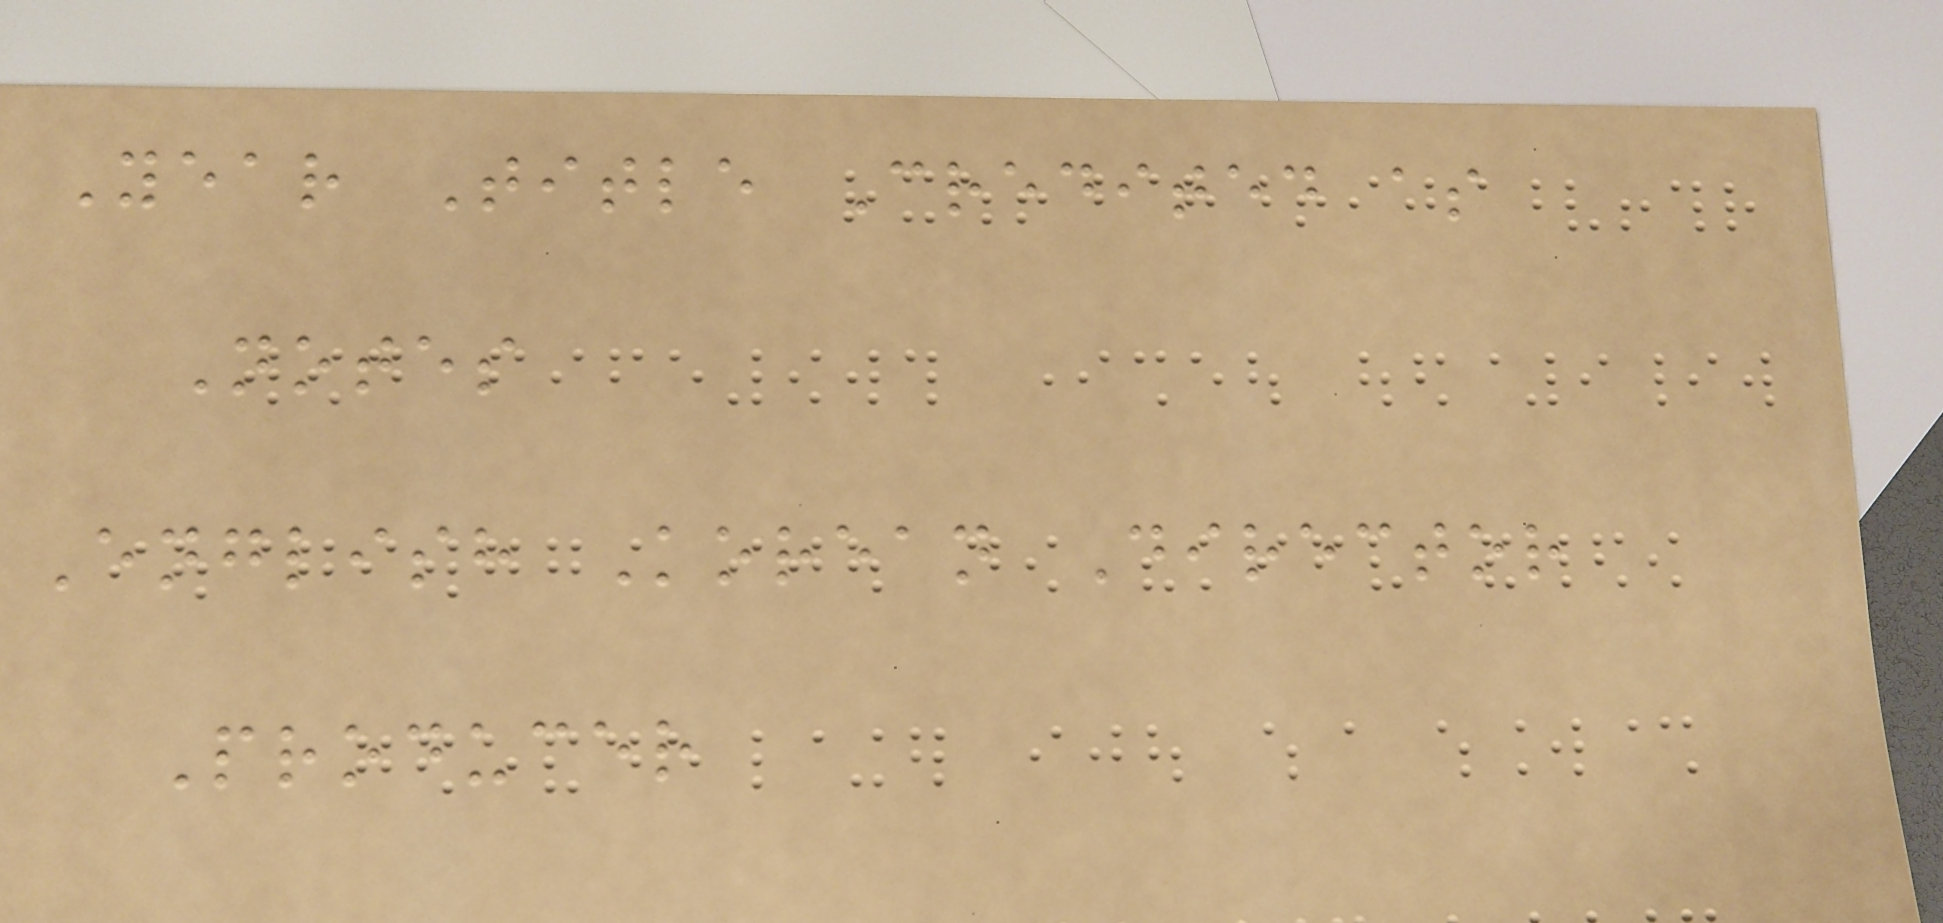Year Title Credited as
Notes
English Korean Director
Producer
